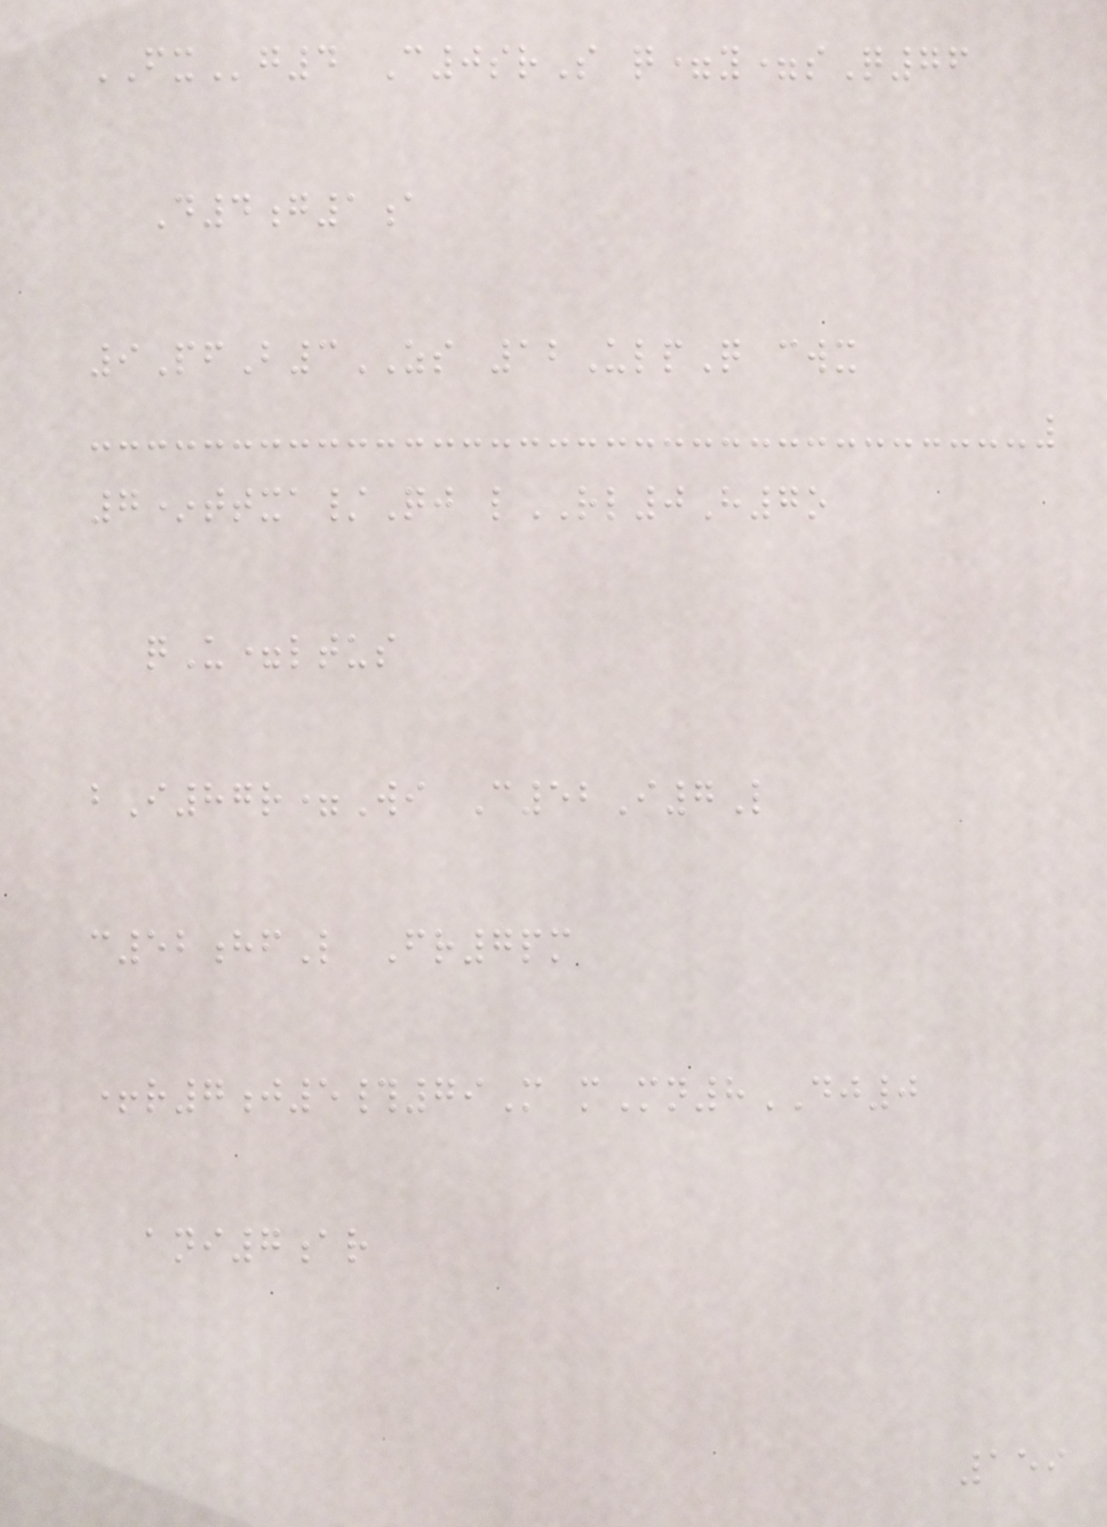FXg4 C0srS q=y=sQ76
D4g1a
9PfB3ZS 12UlpQ cwx
7*ttxa/Qj lRL0H7o
qU=ltus
bI87r=Wi C52I7L
c52hfL Fr7pm
+r7j5#79M mMn8DJ0
ani7ar
159
